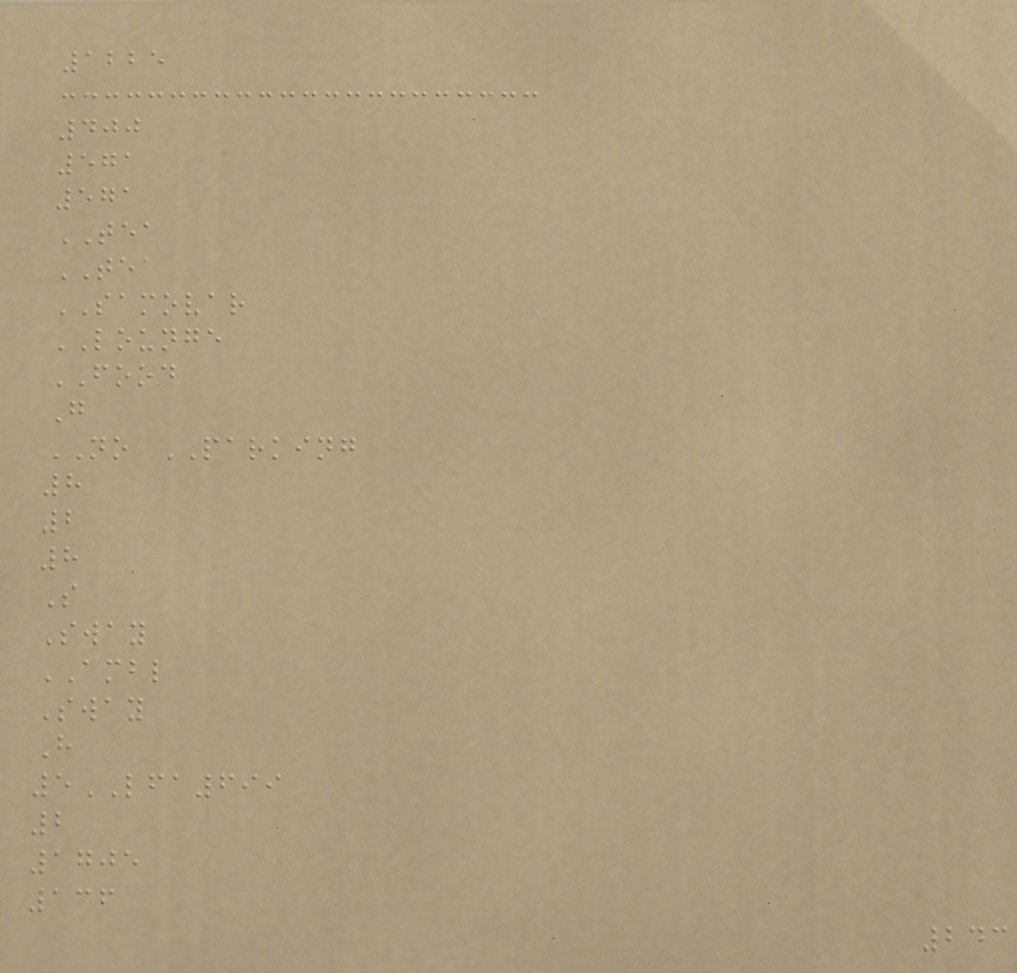1225
400
571
571
TEA
TEA
SAMOVAR
LOUNGE
FOOD
G
NO PARKING
8
2
8
S
Sway
AMBL
Sway
H
5LFA699
2
1705
136
243
